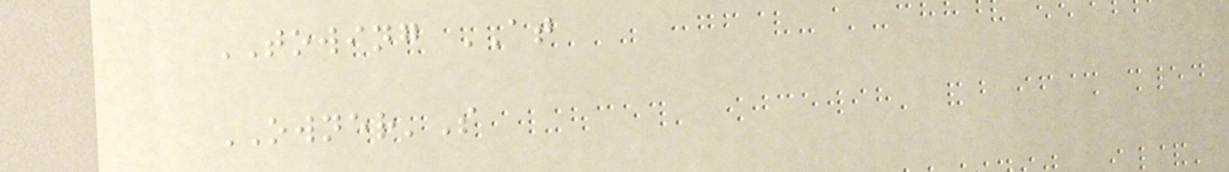TOWING AT
OWNER'S
